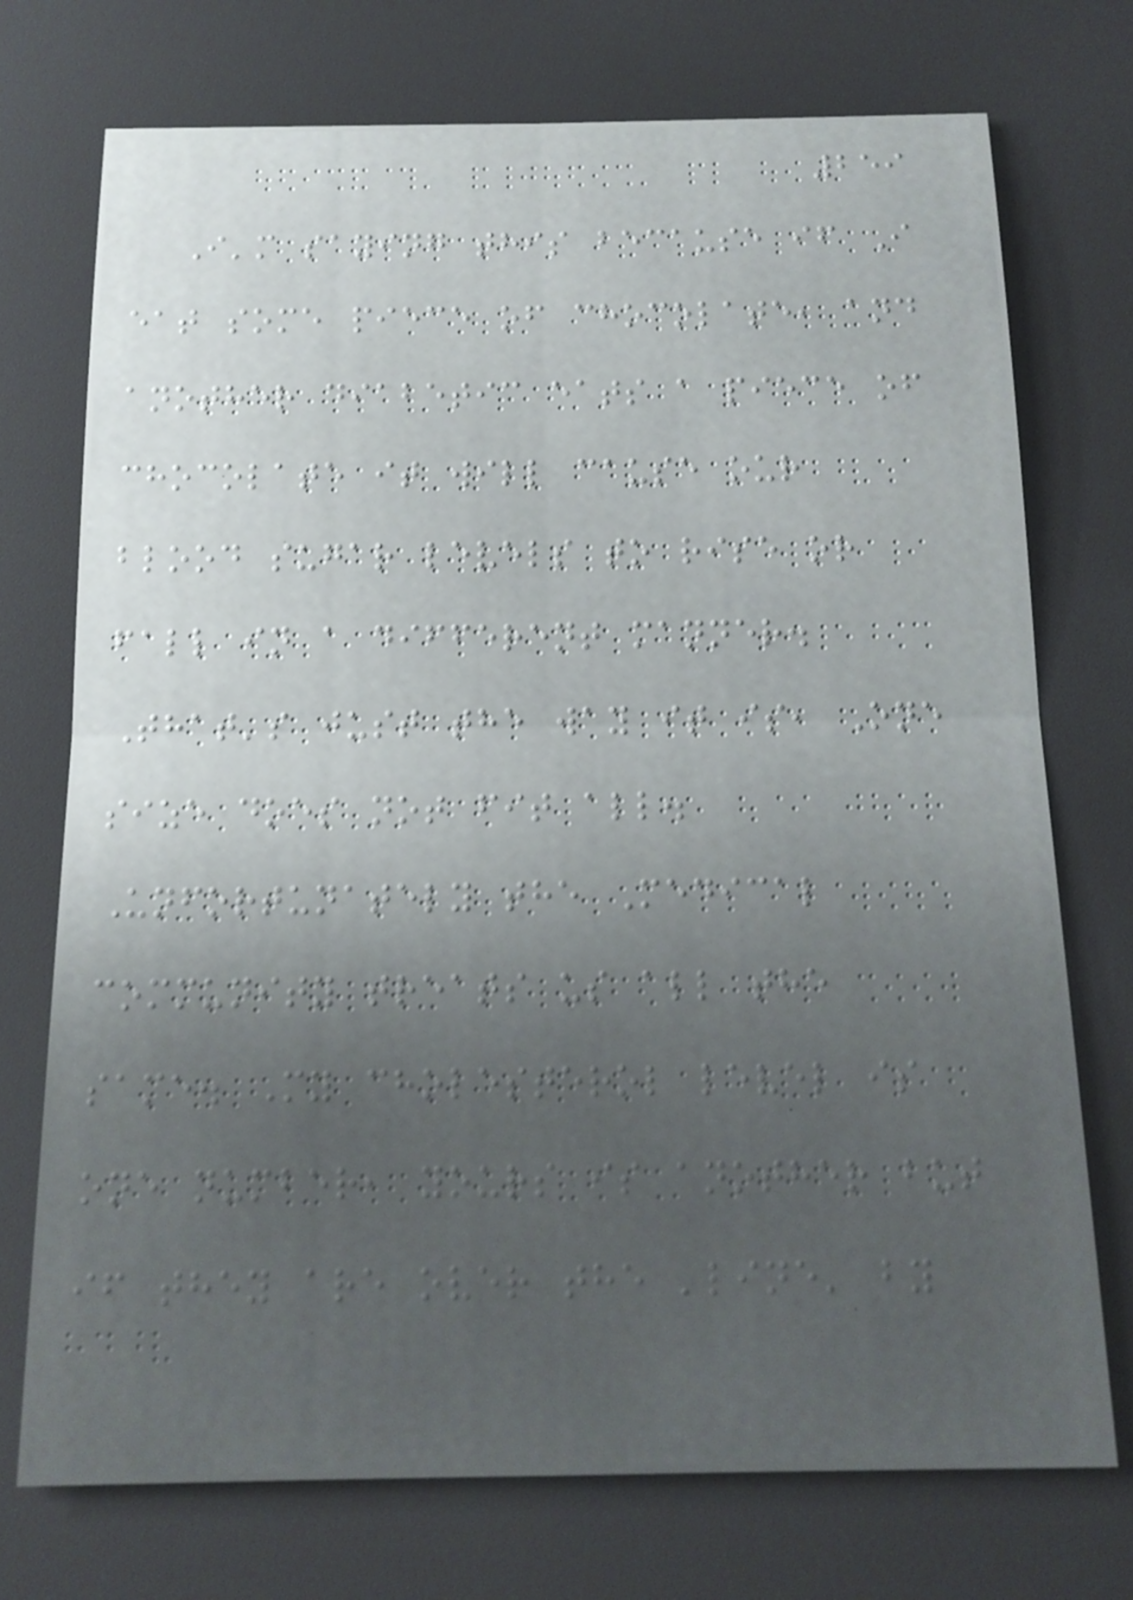259
I'm saying this because if I
eat some piece of chocolate, and
another diabetic eats a piece of
chocolate it will cause our
blood sugar levels to rise or
fall in a different manner.
That's just the way it is, One
size does not fit all.
Unfortunately the Medical
community treats us all the
same. My cholesterol level is
one number, yours is another but
if they are over the 'line' by
